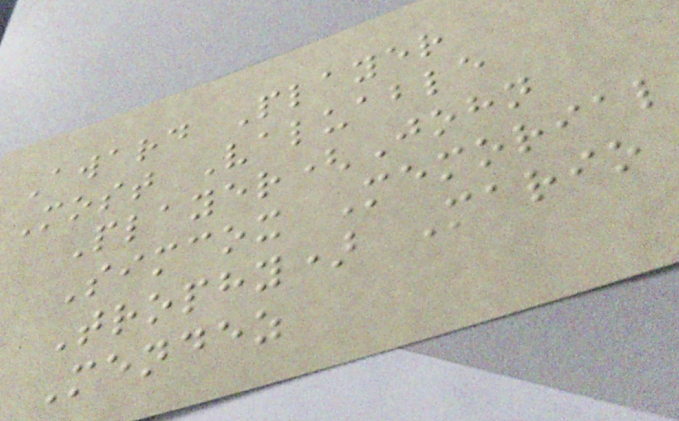Award Player
Most Valuable
Player(John
Simcox Memorial
Trophy) Mario
Mendez
